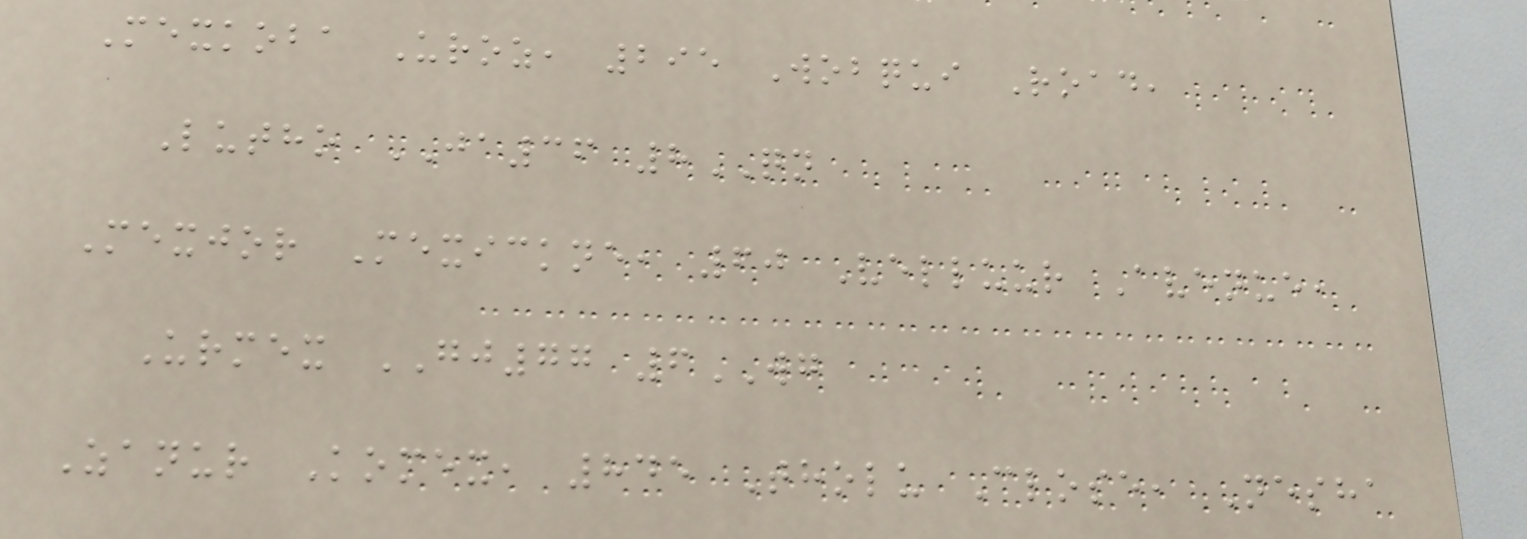Mexkoba Uroz, 295 Wobqui Road,
Lutho JA36 8QN
Mexjor Mexickne, 60 Velluur Avenue,
Urmex GJ77 6WG
Zanur Komex, 845 Tholu Close, Nesha
